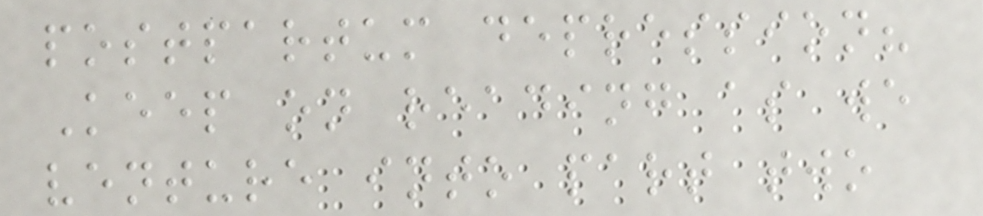postpartum depression?
Keep on reading as we
venture into part two
